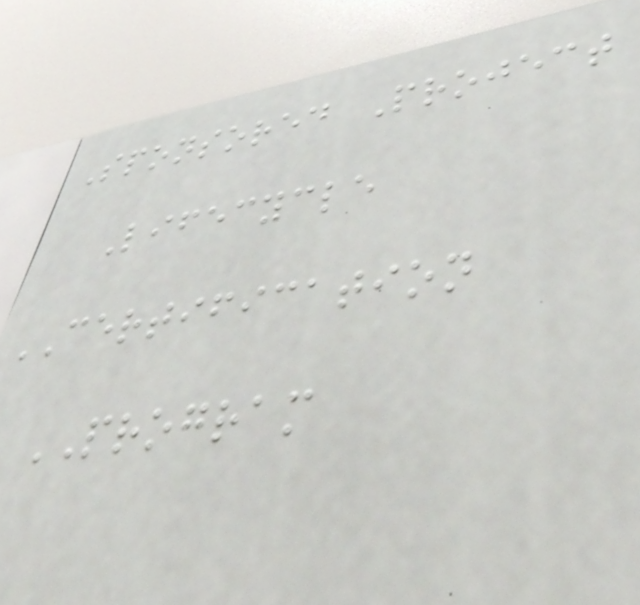Sponsored Project
Lifecycle
CERTIFICATION
PROGRAM
